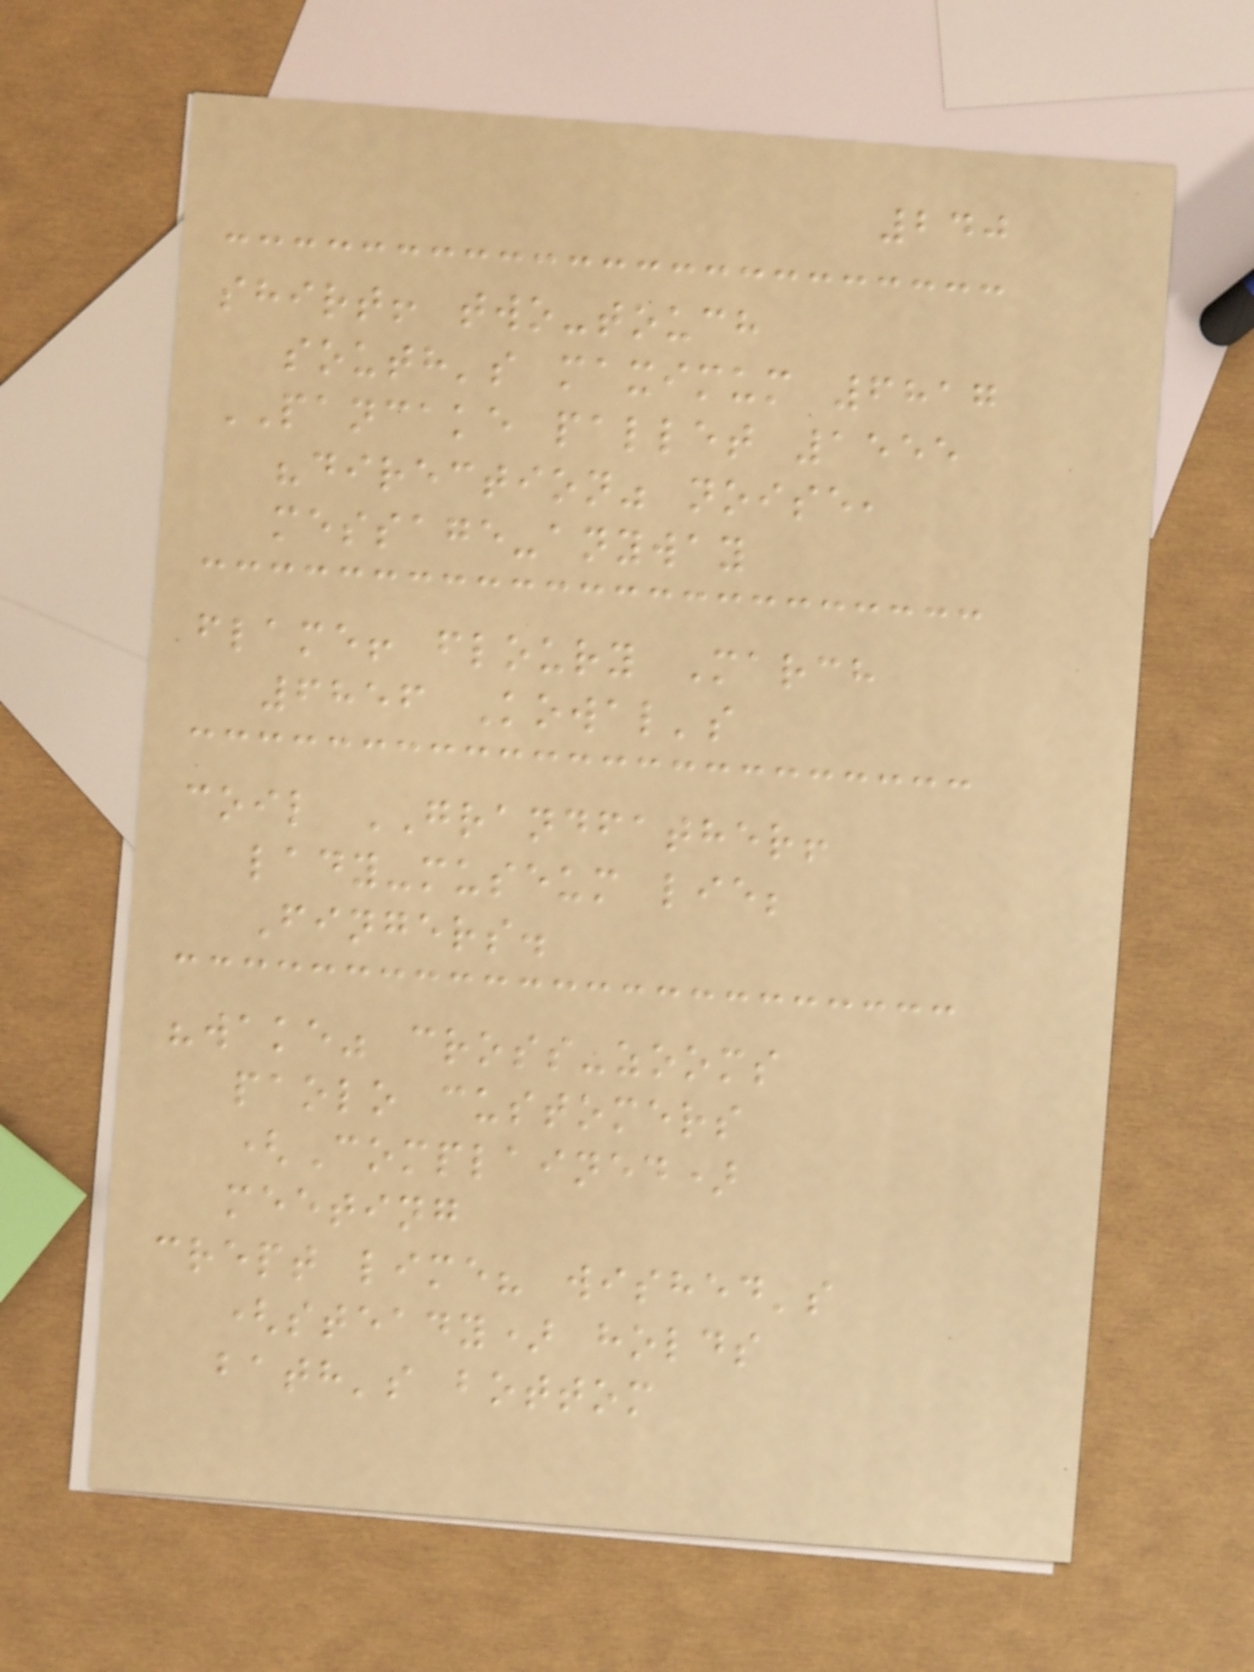240
shirt! two-touch
south's maximum 6817
PANCAKE pallet 1555
"direction" noise,
message-anyway
flame! floury March
6856 Kowal's
coil GRANDFATHER!
lady-museum lie;
Fingers.
"wake" cross-zooms
paolo customers
(Complained)
meeting
crept lime? wished's
(steady) holds
bath's bottom
